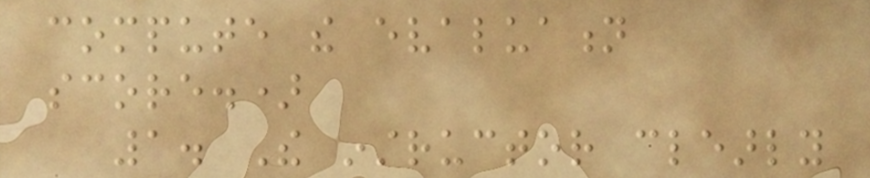compute the evaluation
score.)
1. The instructor clearly
